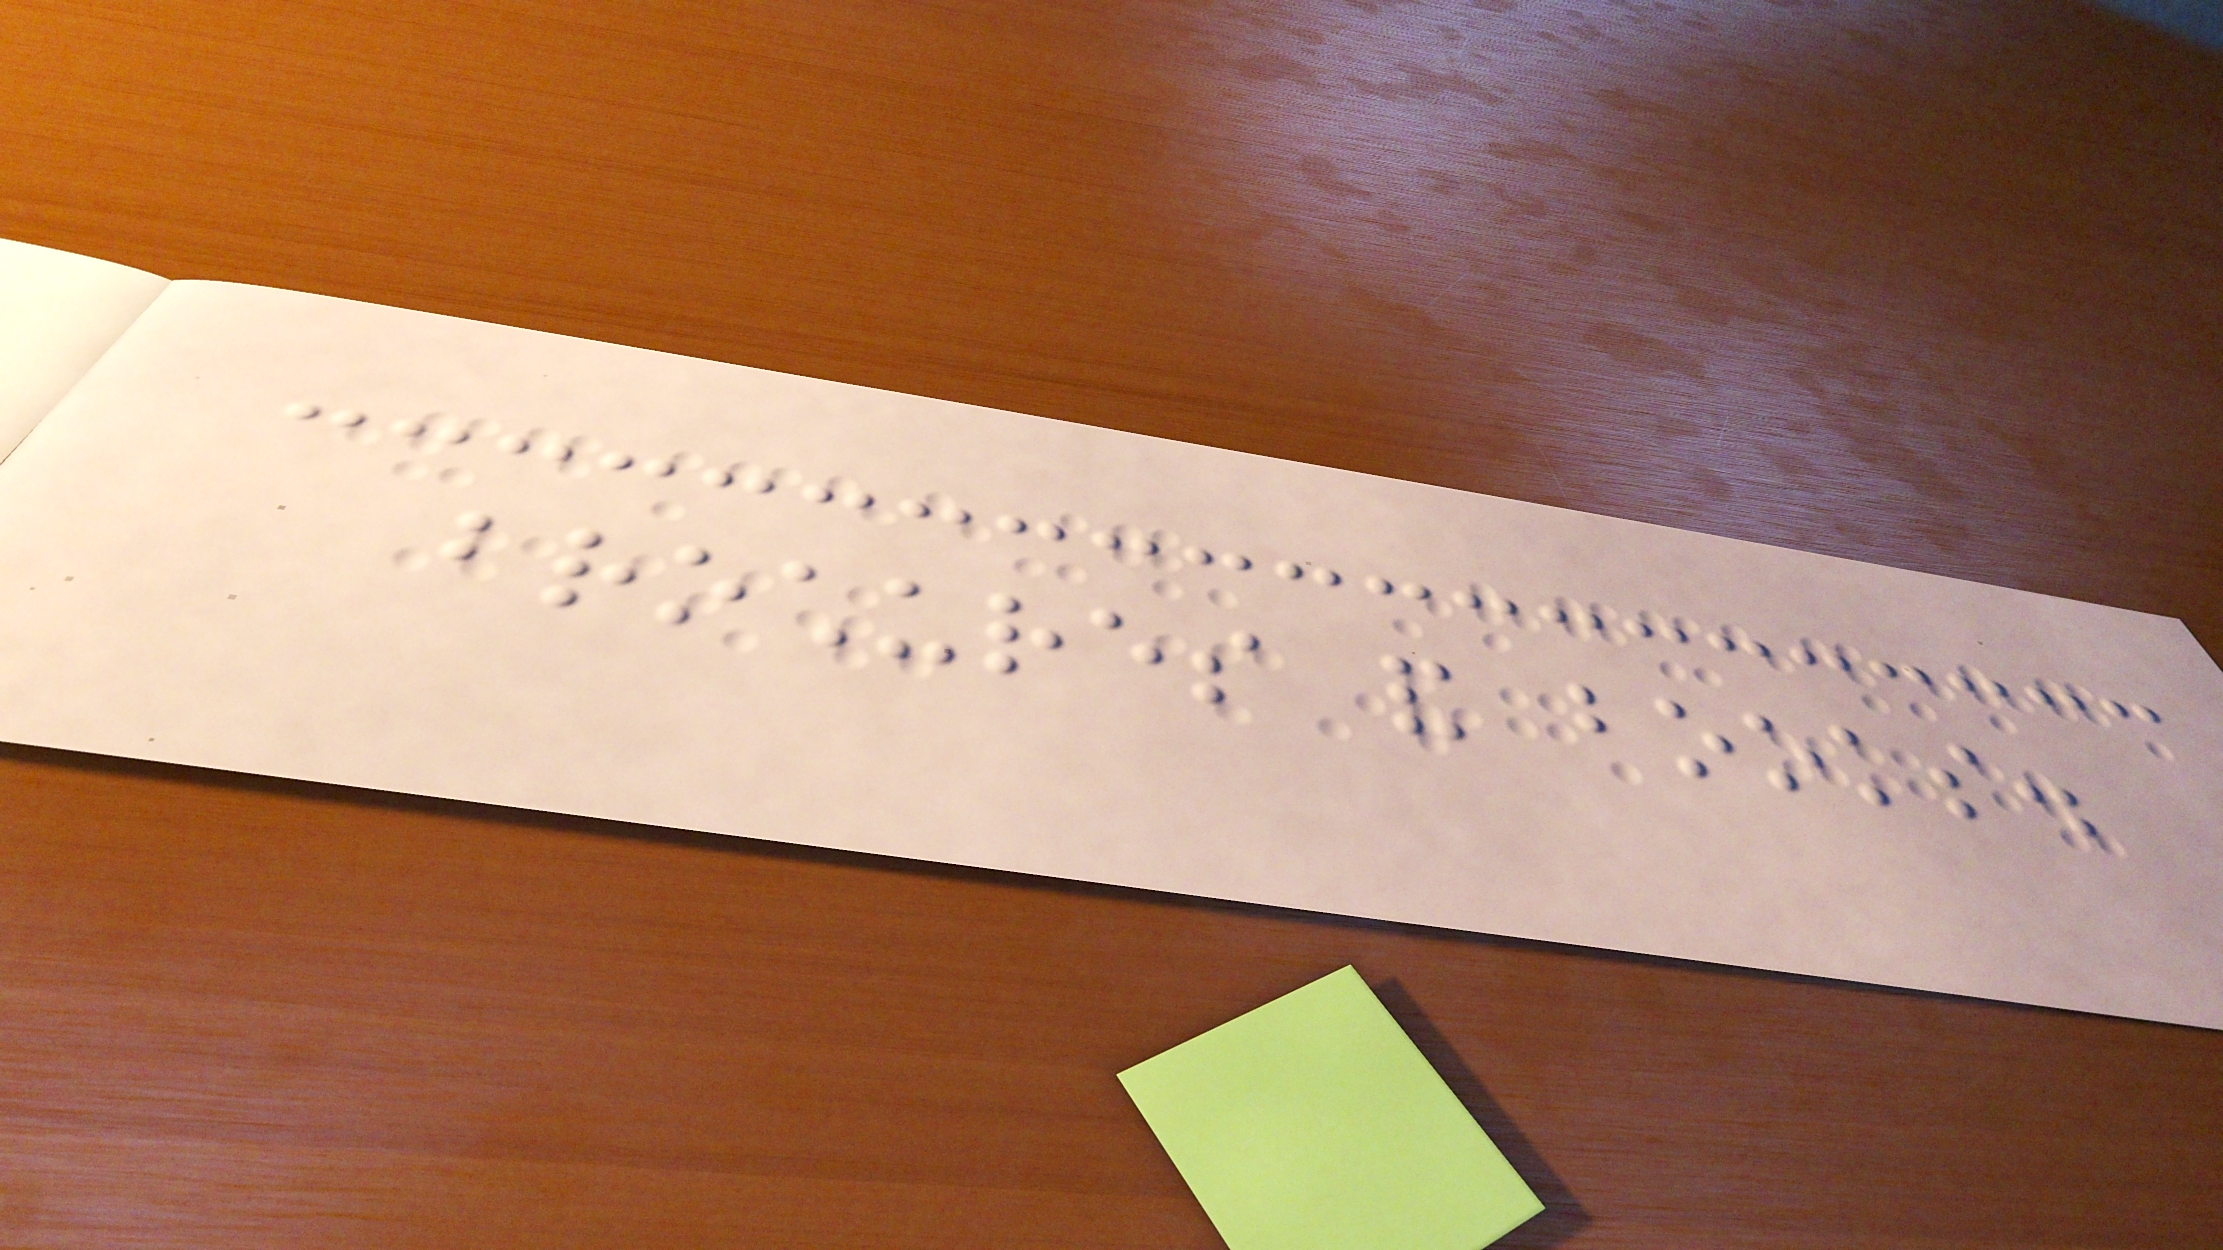brochures and books.
